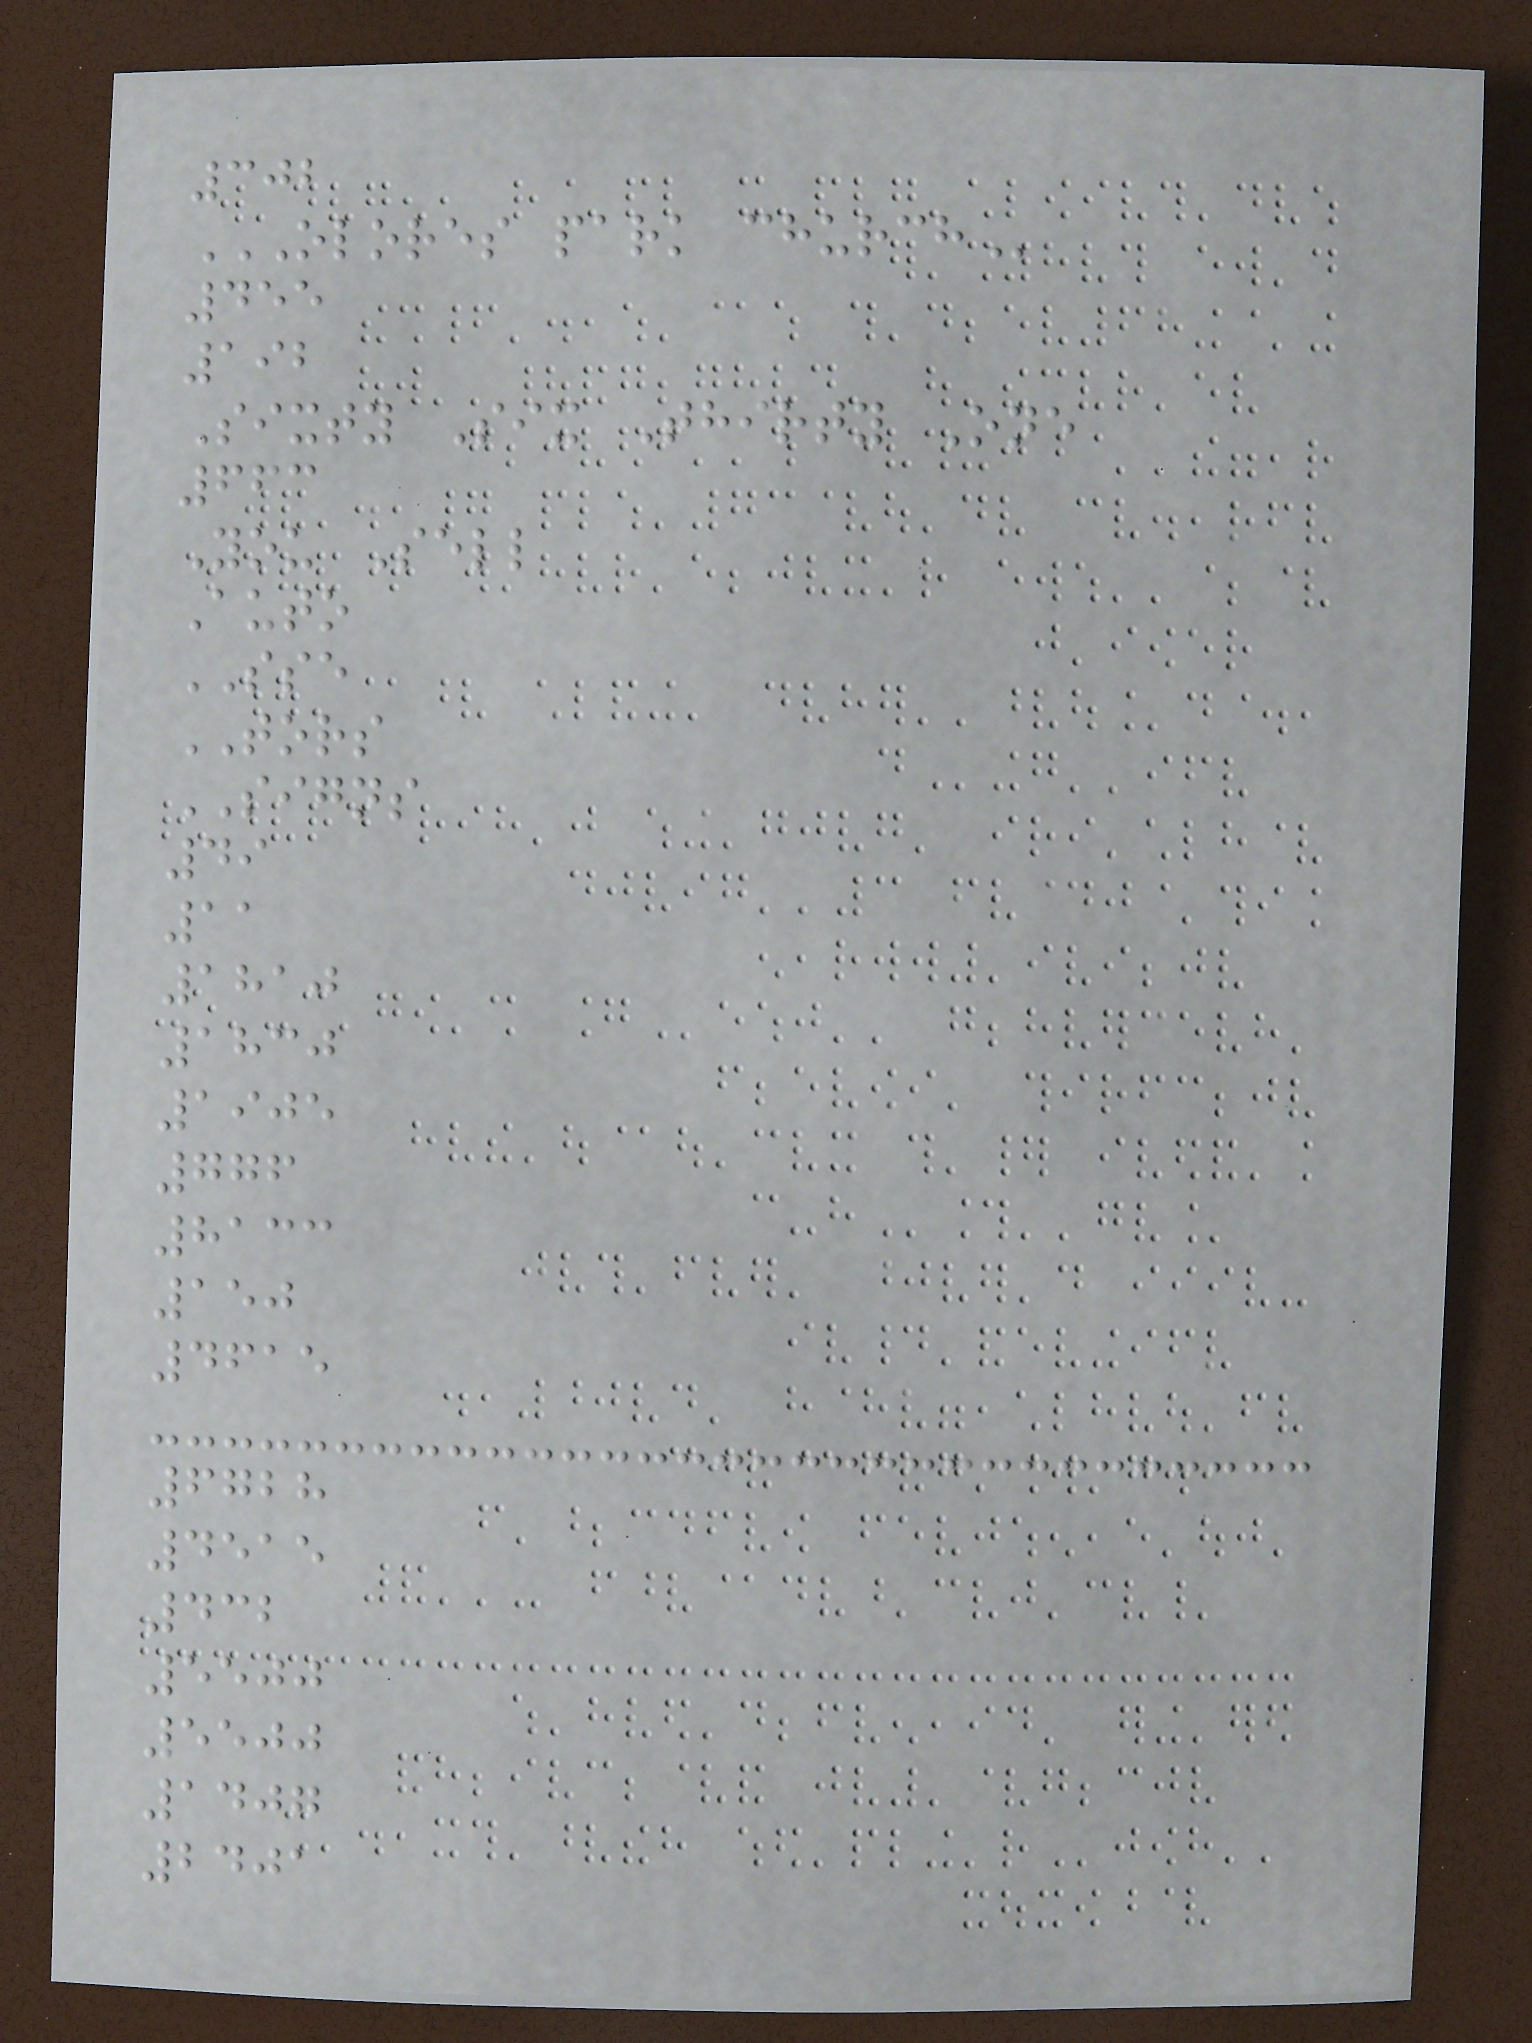302
OLORES PARK CHURCH
455
192
Sixty Six Thirty One
663
You Sell
Auto
SSE
TORS
SIGNS
49
11
1810
1830
1905
776
8133
150
4615
6728
4515
432
5500
5500
1407
2401
